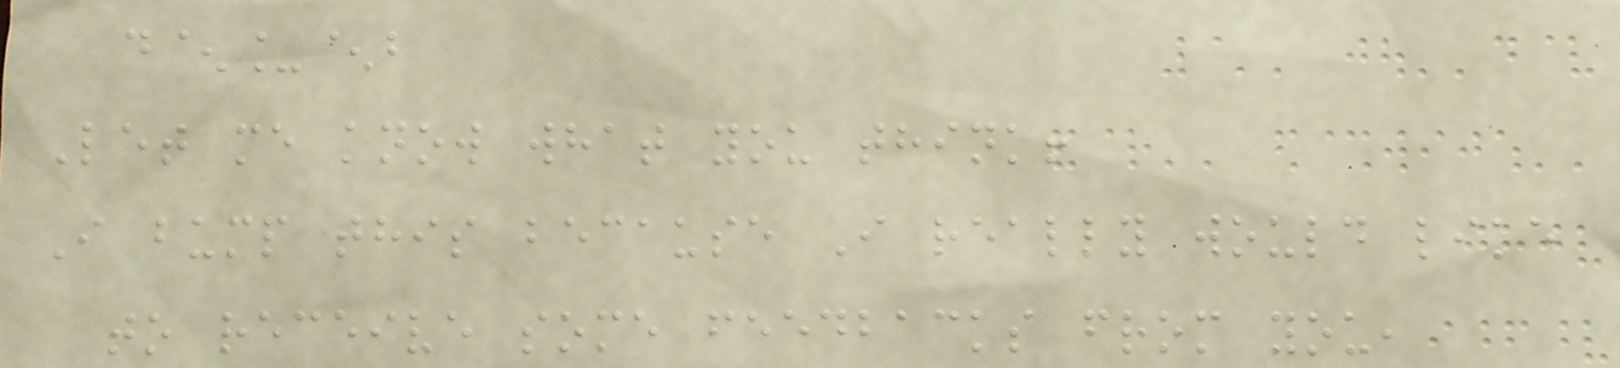d^_^b
Let me know what you think!
I bump this because I really would like
to receive some feedbacks from you,
